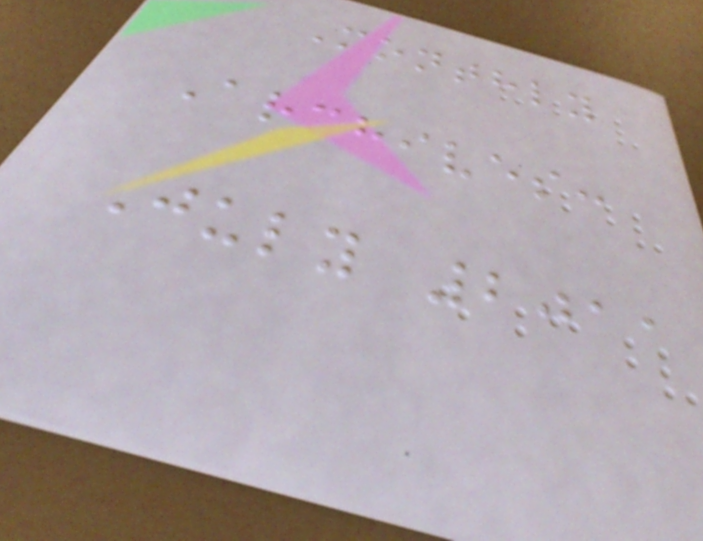Monthly
Archives:
July 2011
